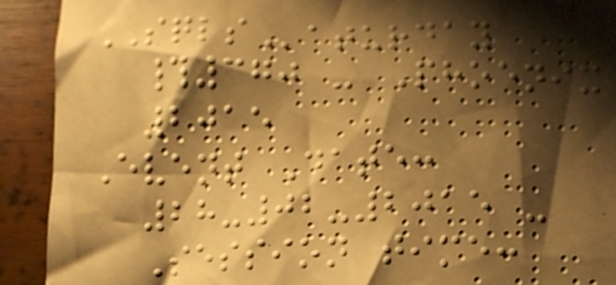SQLSaturday
#370 - Phoenix
2015
Event Date:
28-02-2015 -
Session time:
